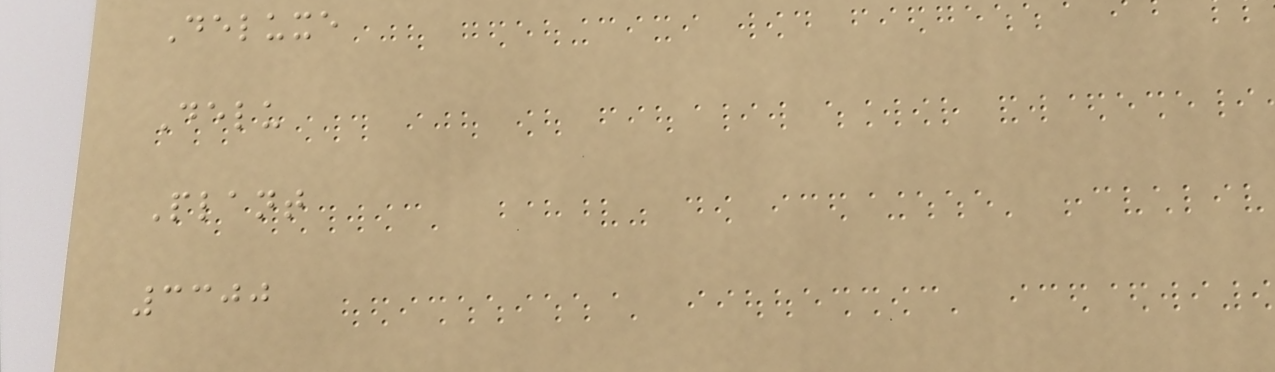Deluxe
Delu
Plant
3300
